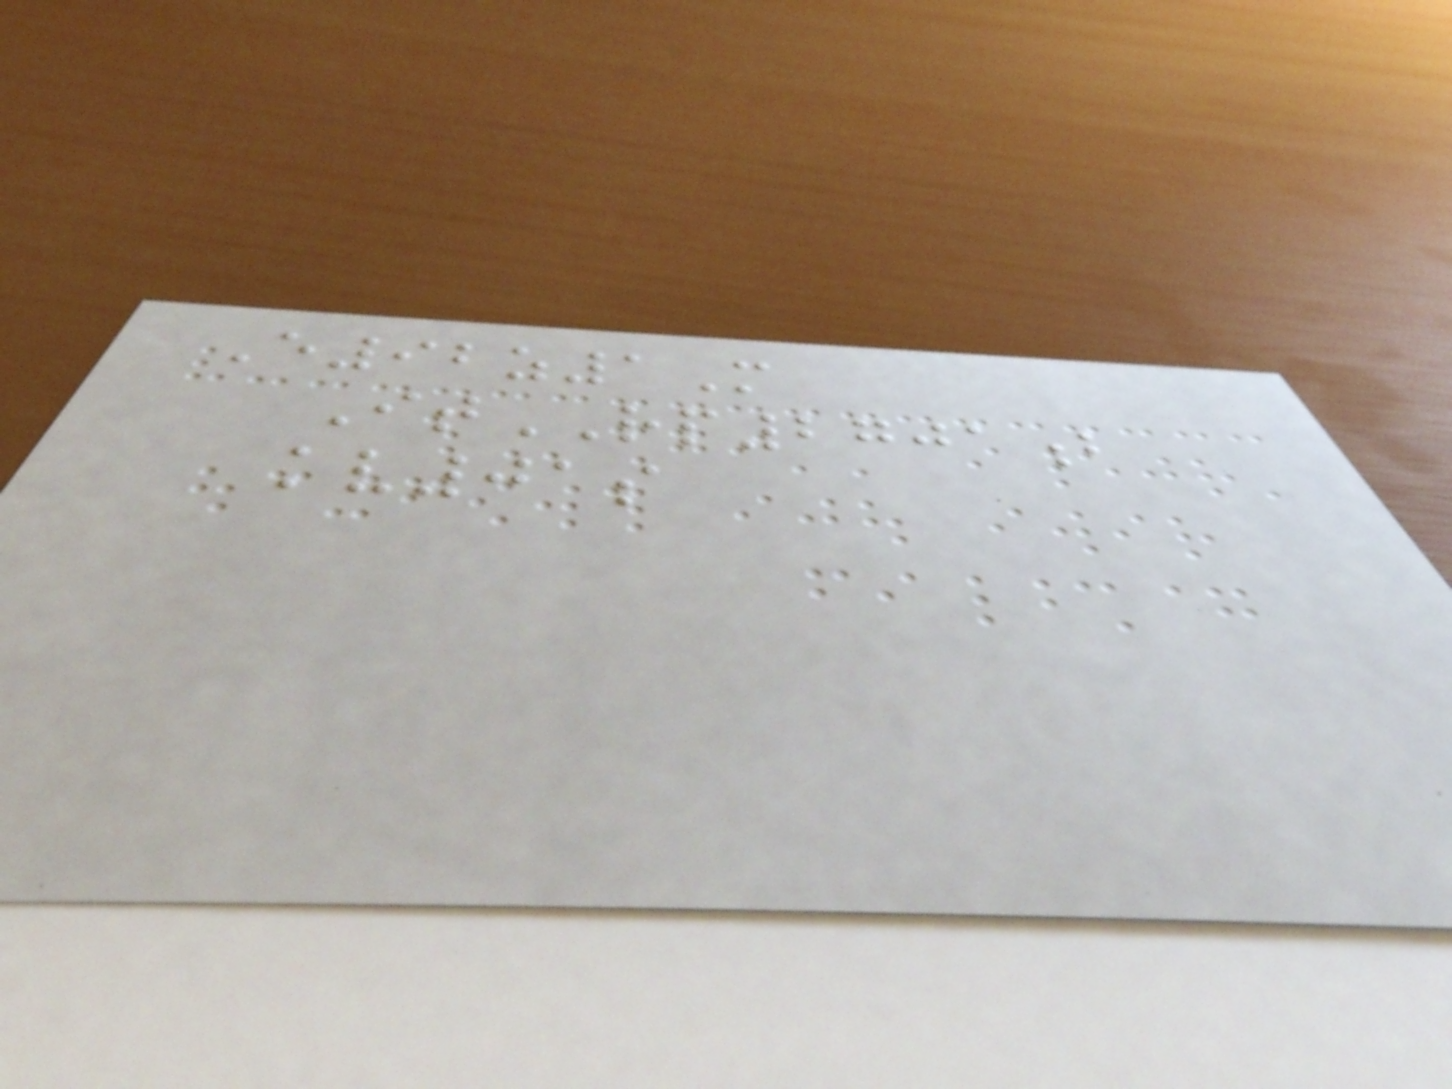E92z1M
ItRP2701b
kv01s
